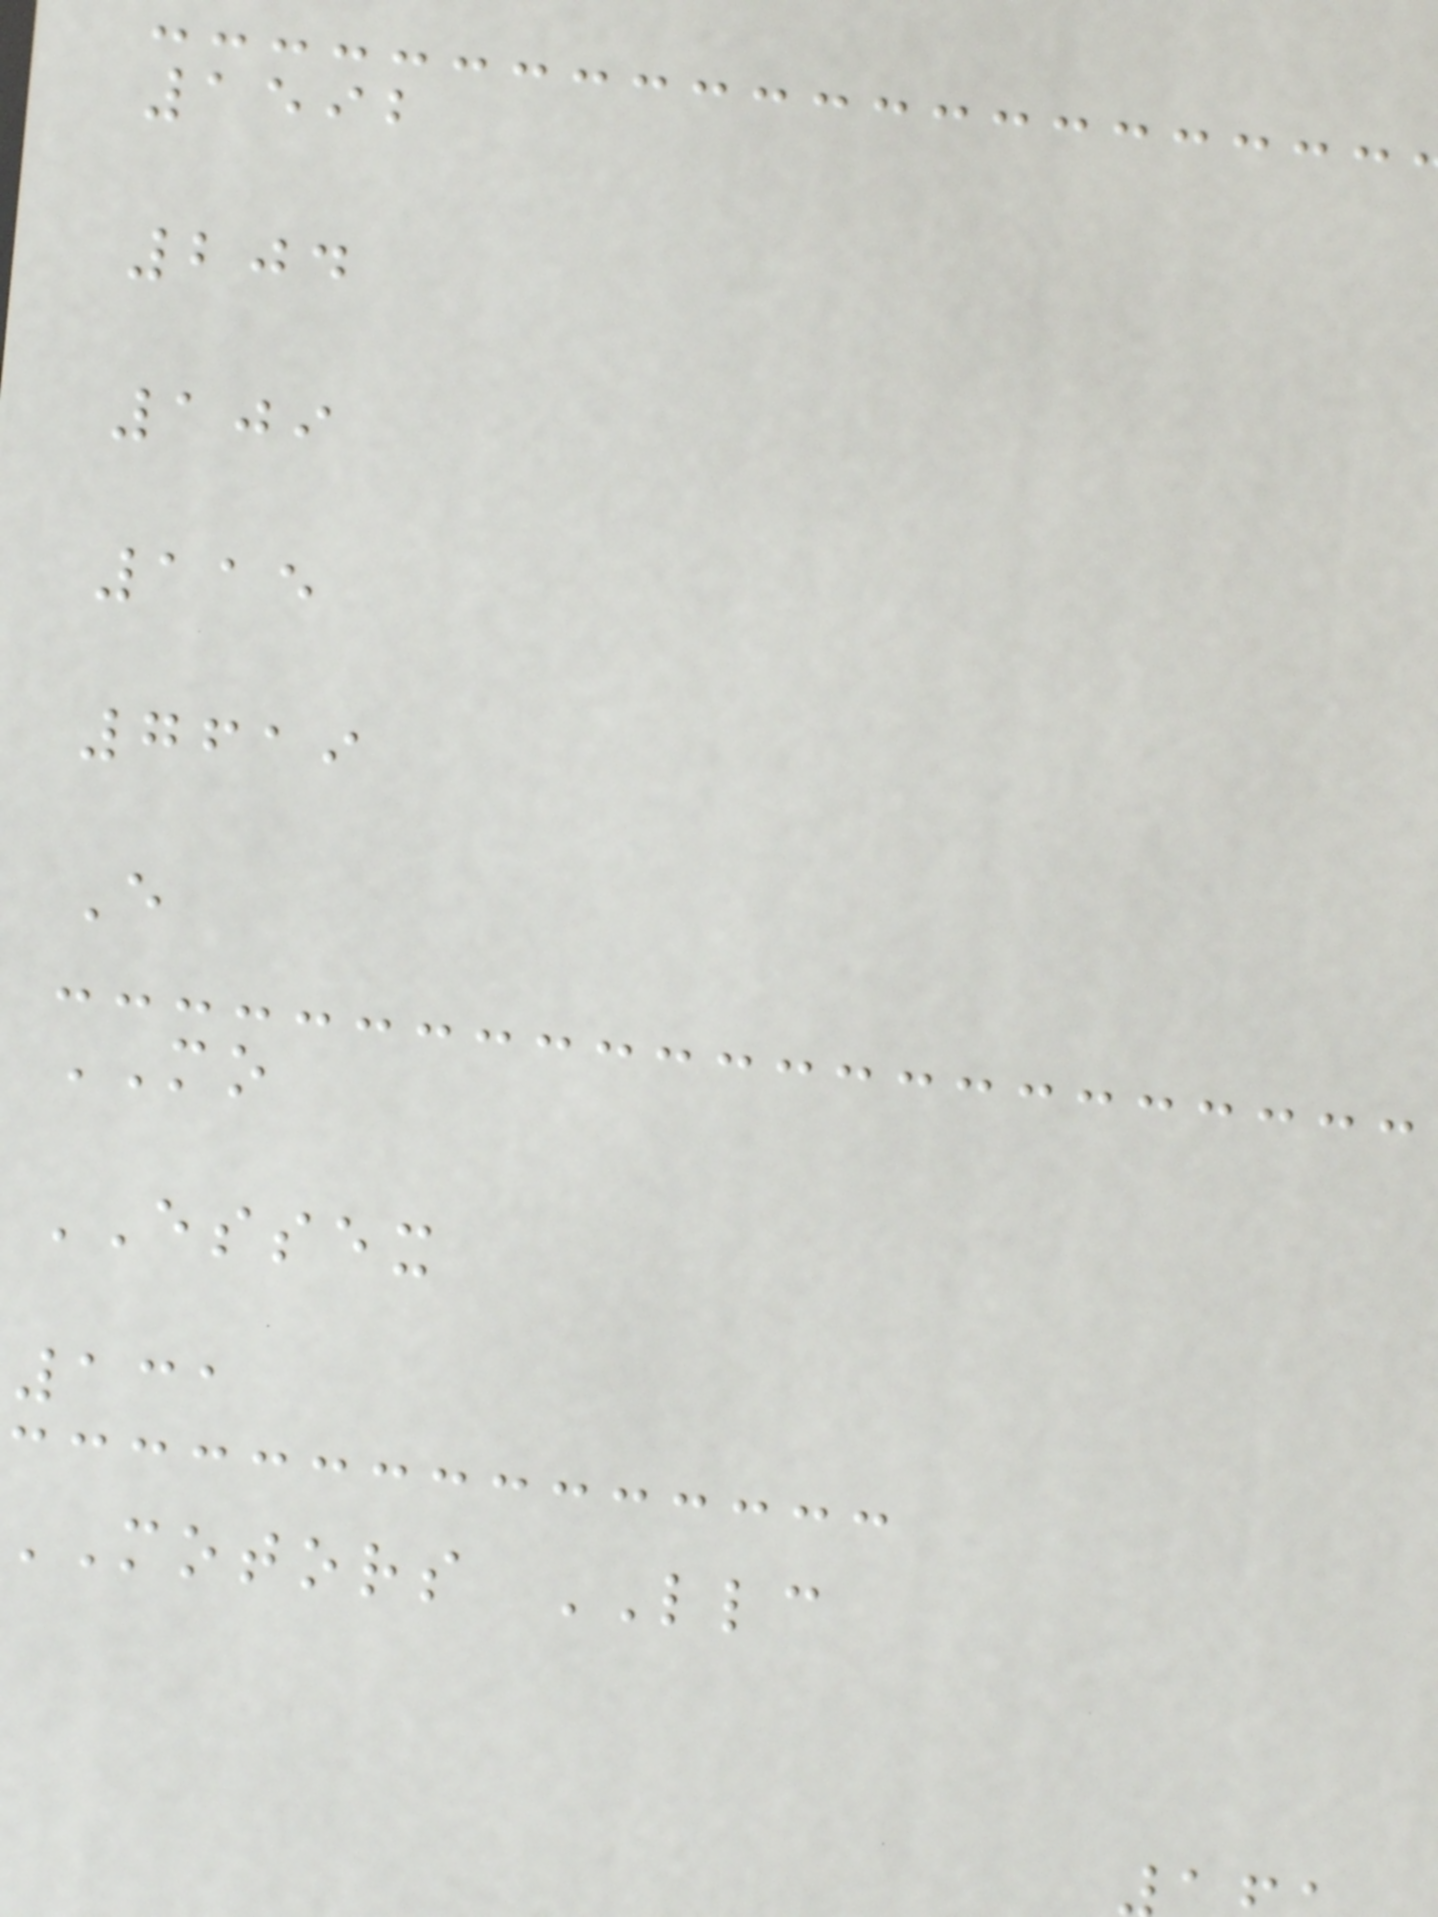1592
204
109
115
7619
E
MO
ESSEX
131
motors LLC
